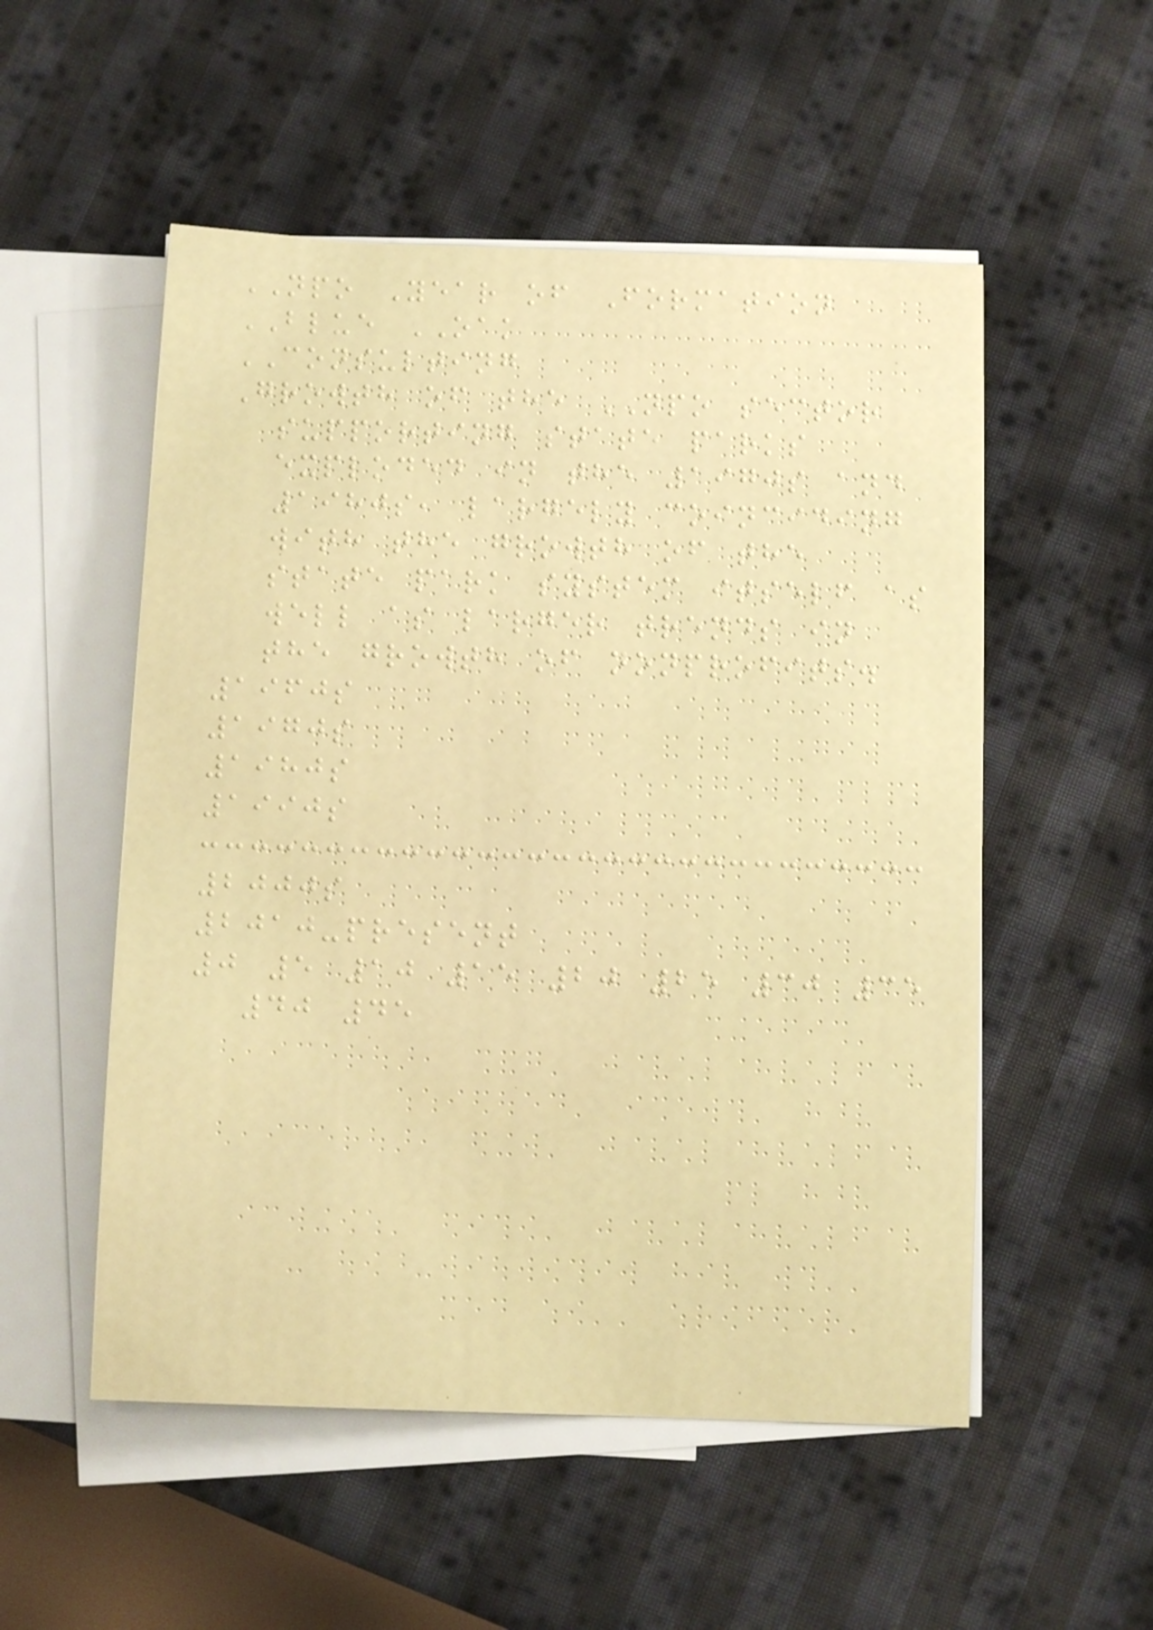NPO Year of Formation
BLUE OAK
CONSULTING
Growth of the NPO sector
supporting state parks
exploded in the 1970s and
1980s, largely coinciding
with the growth of the
state park system itself as
well as larger trends in
the growth of nonprofits.
1960s
1970s
1980s
1990s
2000s
2010-present
0 5 10 15 20 25 30 35
40 45
